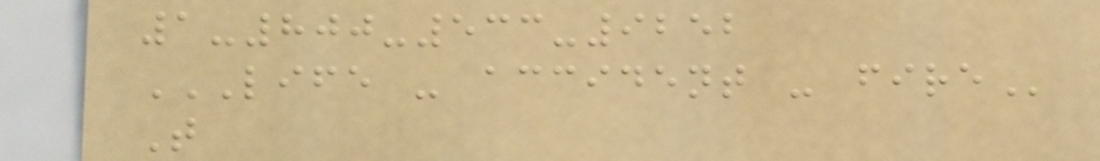1-800-533-9252
LIFE - ACCIDENT - FIRE
T
